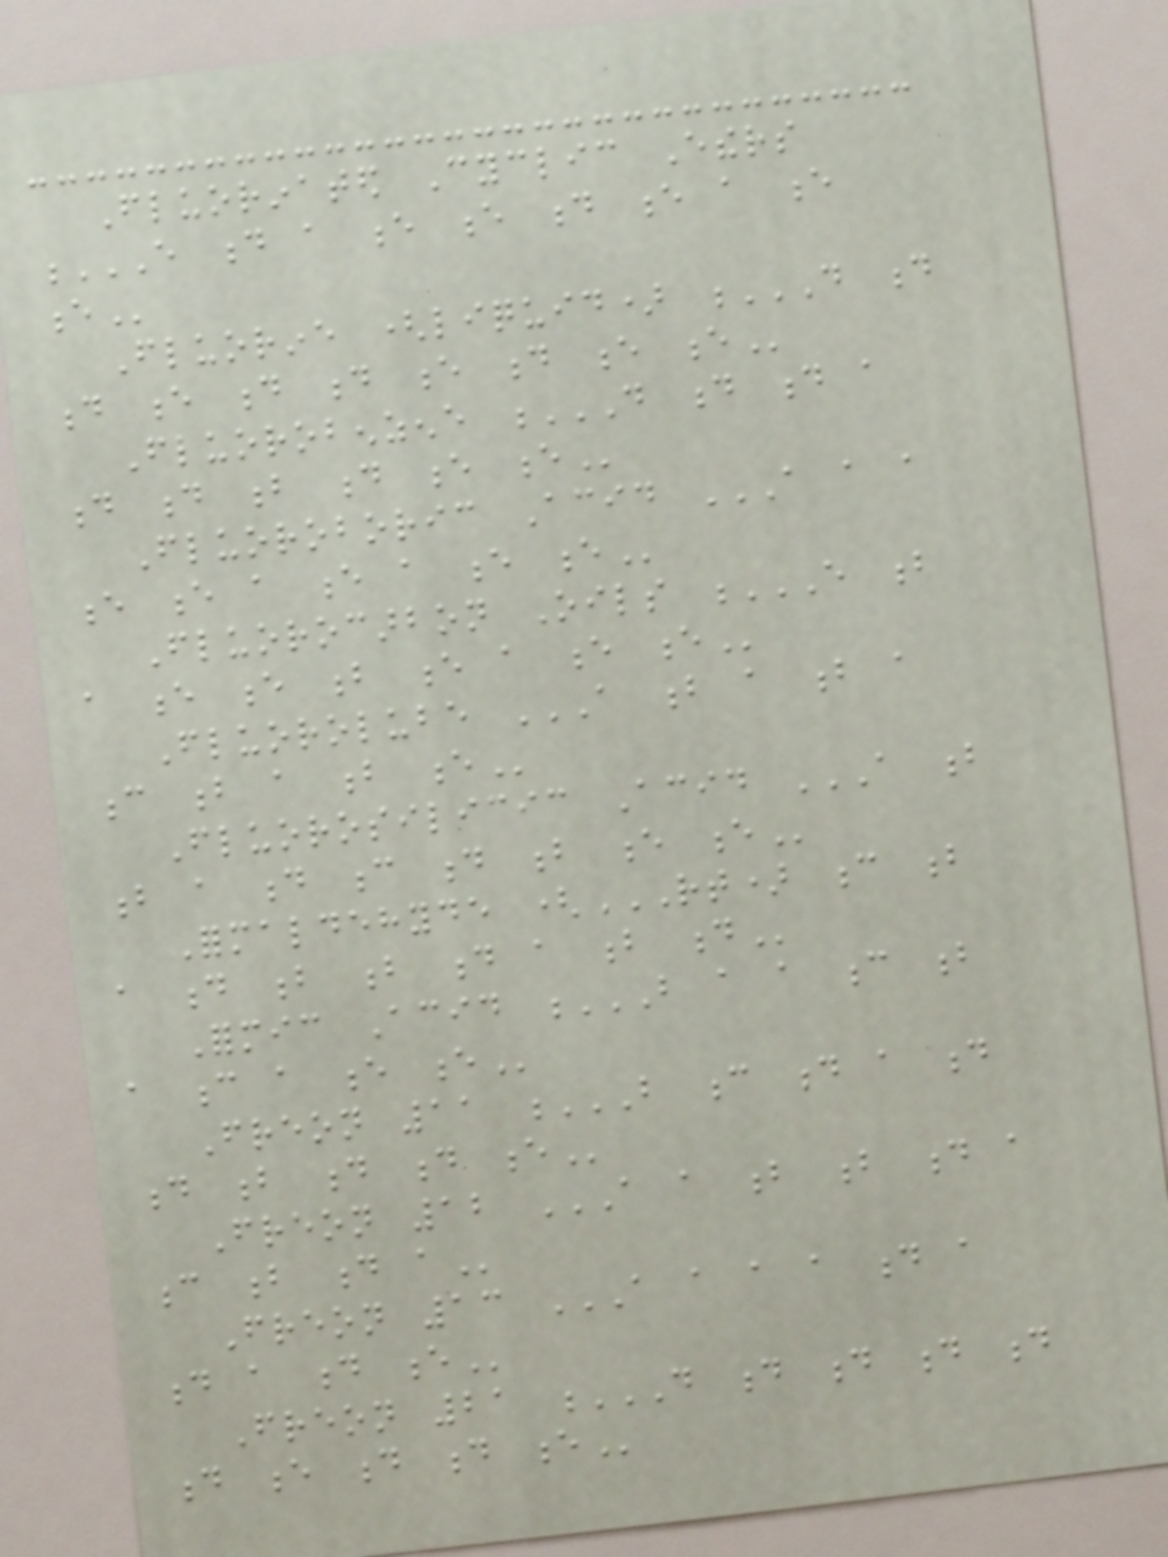Fluorinated Cyclic Ethers
E D A E E D E A E
E
Fluorine (liquid) D D
D E D D E D E E
Fluorobenzene D D D A
D D B D E E
Fluoroboric Acid A A A
E E A E A E E
Fluorocarbon Oils E B
A E E B E A E E
Fluorolube A B A B A
C B A B E
Fluorosilicic Acid A B
B A D C D B E E
Formaldehyde (RT) C B
A D B B D A B D
Formic Acid B A A C B
A C A E E
Freon 11 B C D A D
D B D D E
Freon 12 A A B B D A
C B D A
Freon 13 A A A A D A
D A D E
Freon 21 D D D D D
D E D D E
